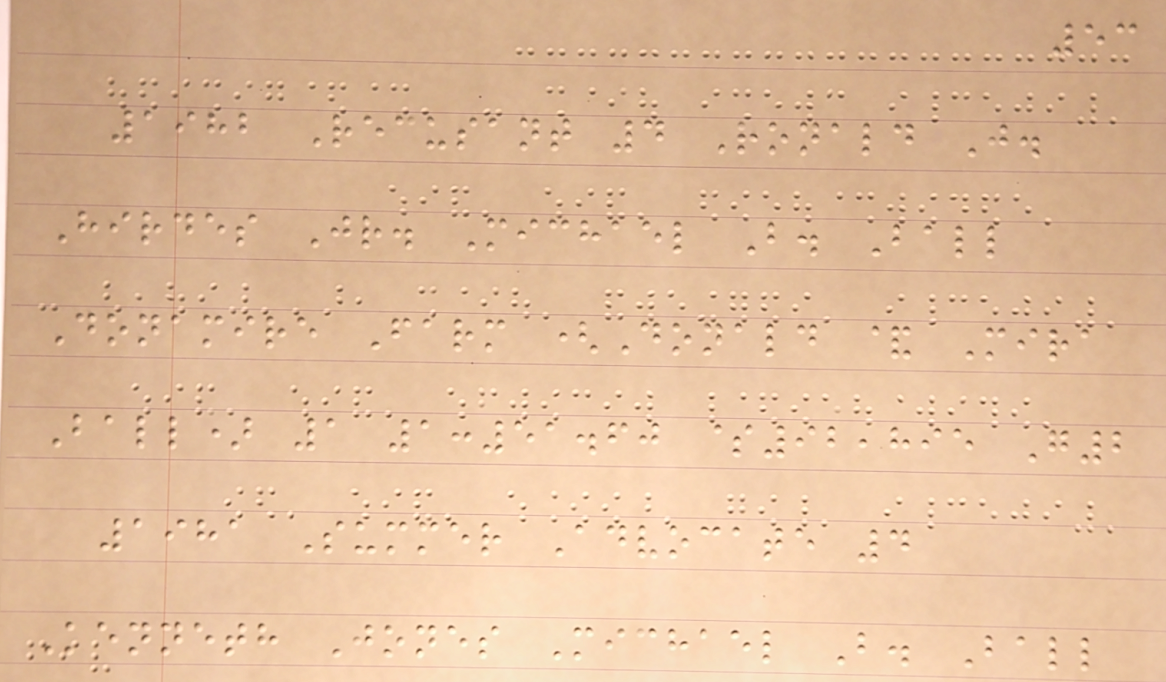53
1982 Recusant 4 Ronald J.
Hirdes Jr. Michael B. Ball
Donamire Farm (Donald & Mira
Ball) 1 1:51.60 $92,895 G2
1981 Summer Advocate 4
Kenneth Jones Michael B. Ball
